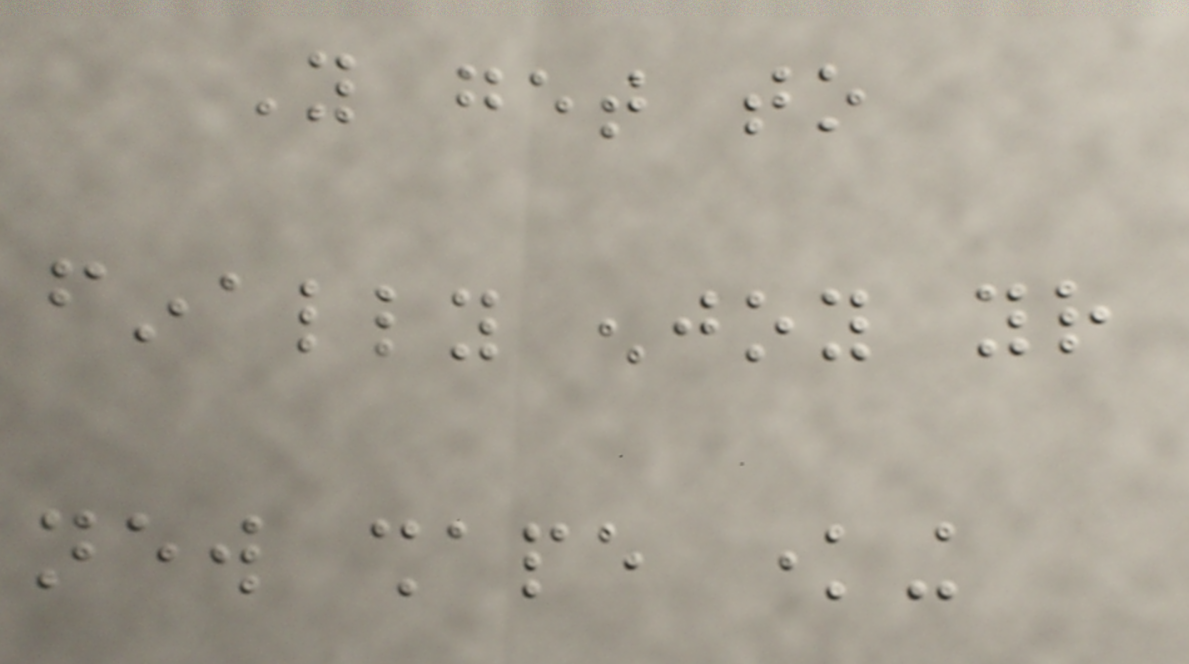You get to
finally enjoy your
new shape knowing
